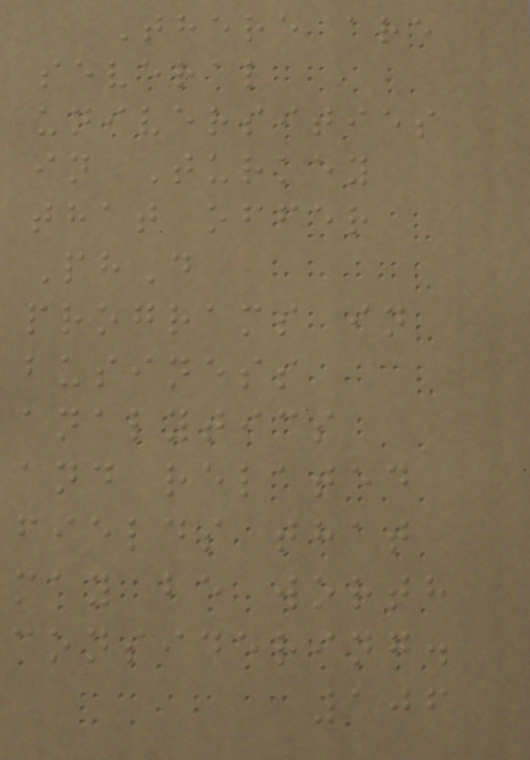There are
several
universities
in Turkey
that offer
PhD
programs in
business
analytics
and related
fields that
may be worth
considering.
106
